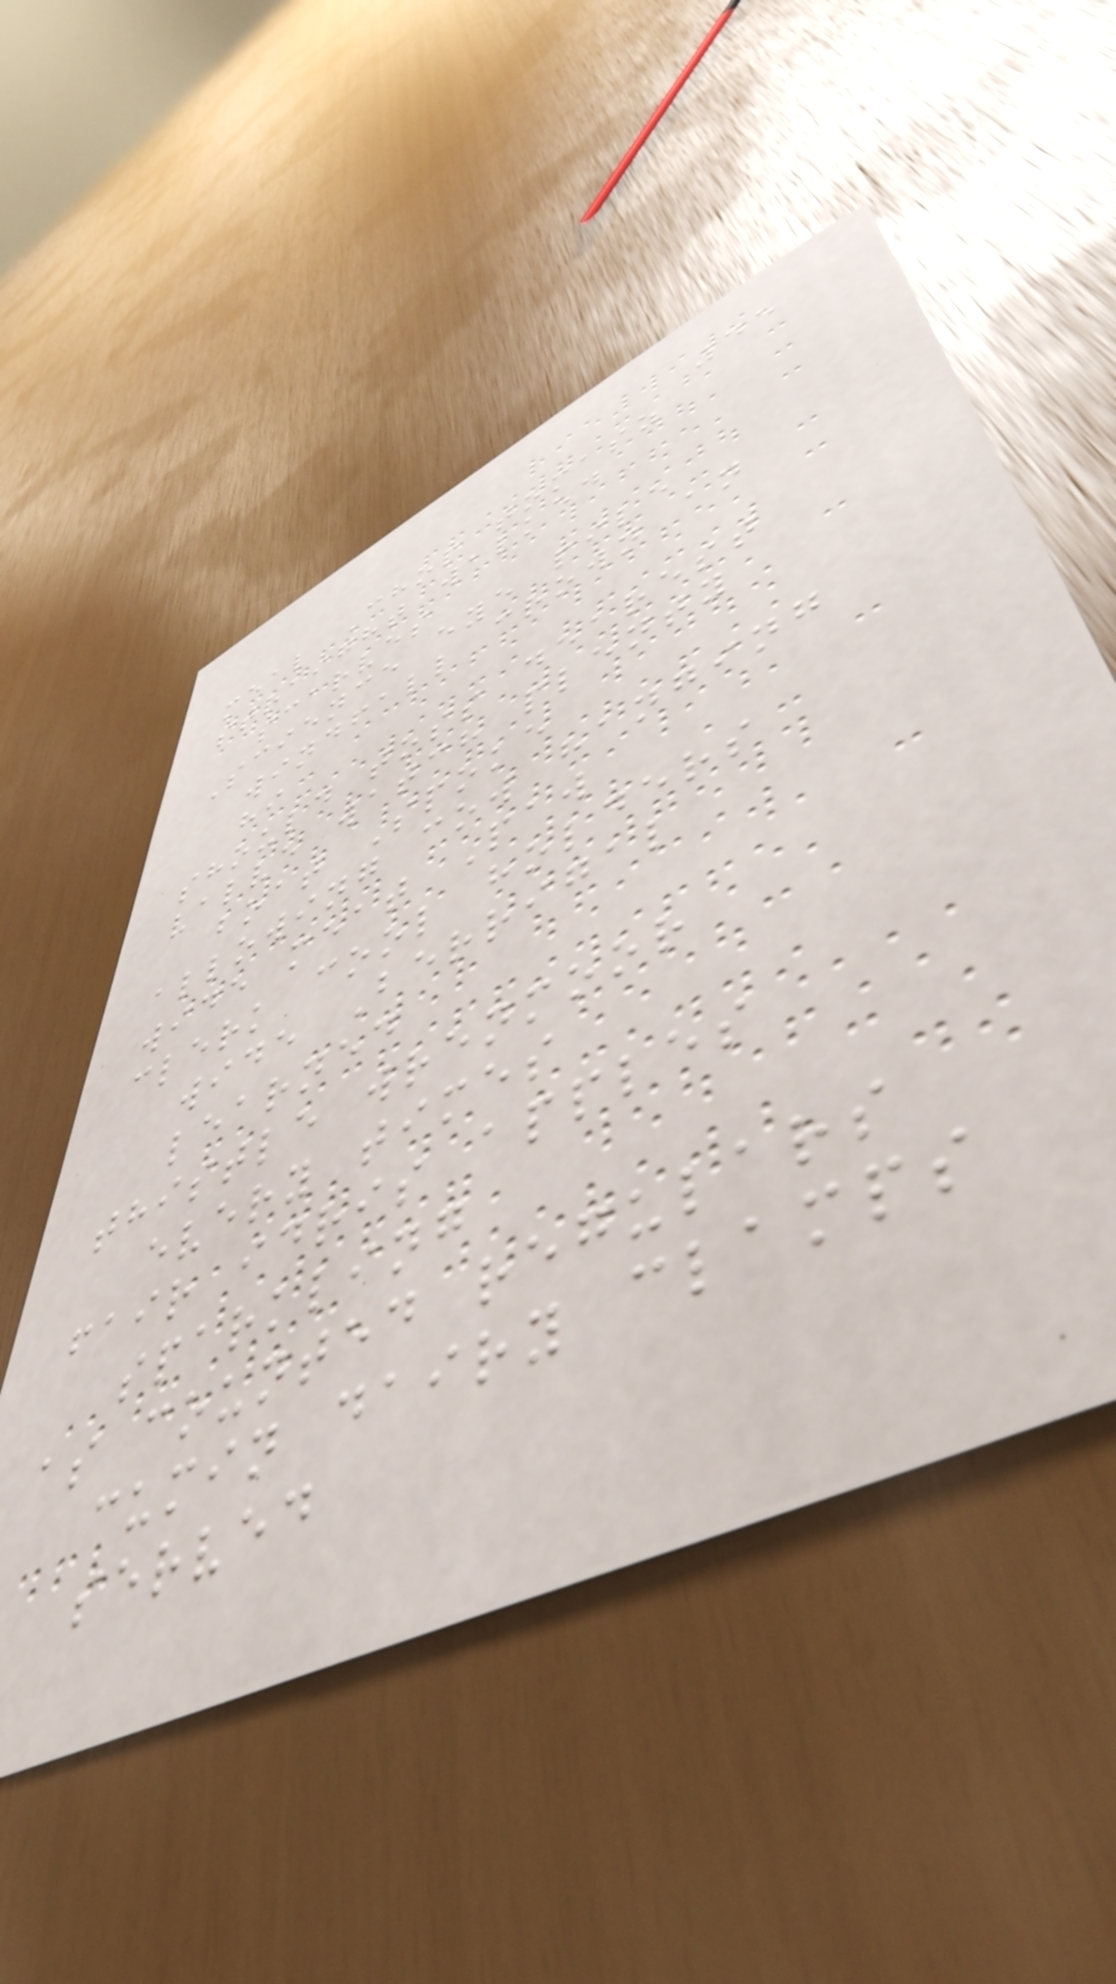45
meal Chop tomasz
straight walked
scarves
Science eye pile
windfall crown an
hi
should toss dearest
valve watch plenty
boat Spoke
allowing cow hanging
wide meat Paw
clerk cool holders
wide Berrigal
learned
thistle wrenmoor
every times
fair idris apples
sparkling
as counted regulars
cumin dairy clamps
served
